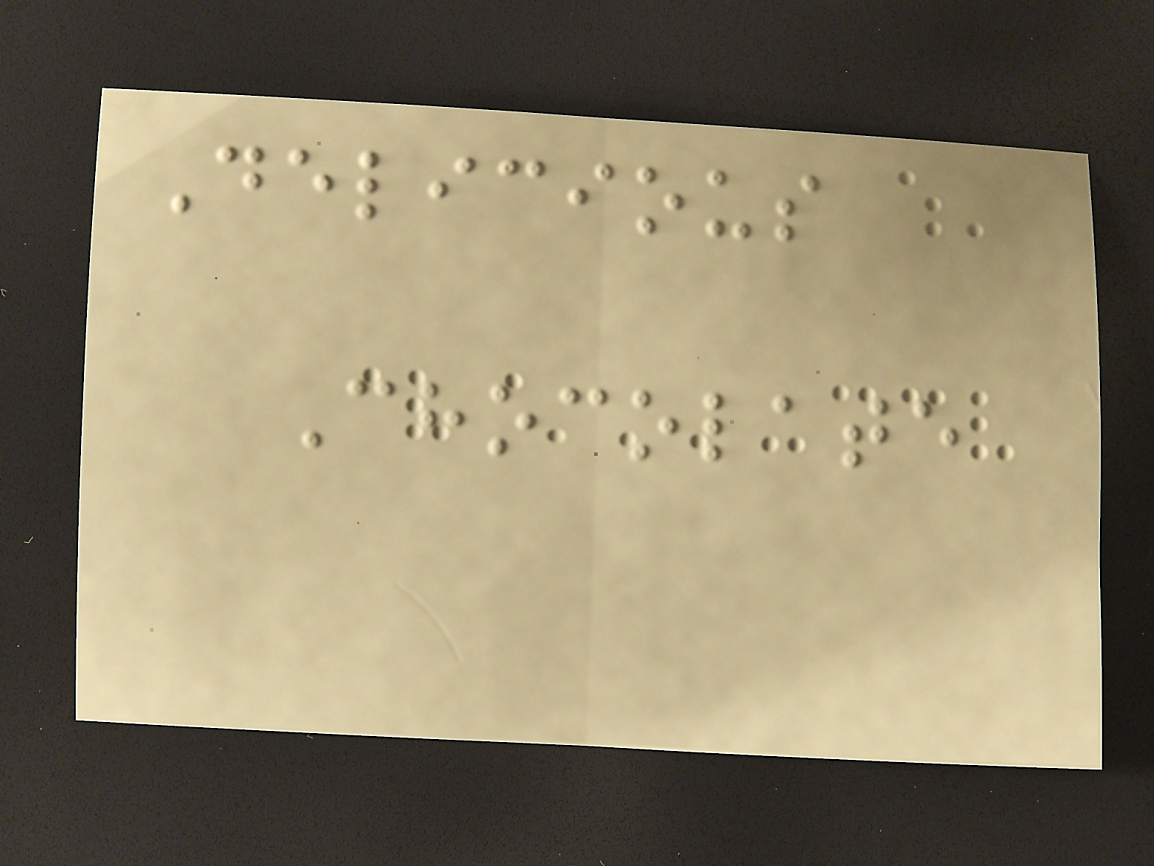Delicious
Chocolate
